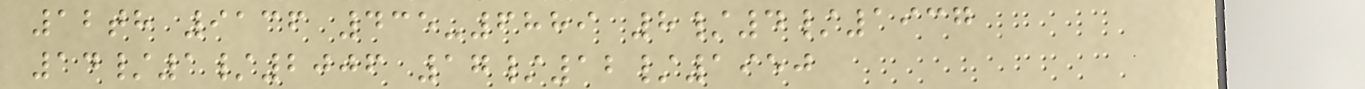12th 9136 435-6889 8/4/1937
14/1/2006 17/12/1950
